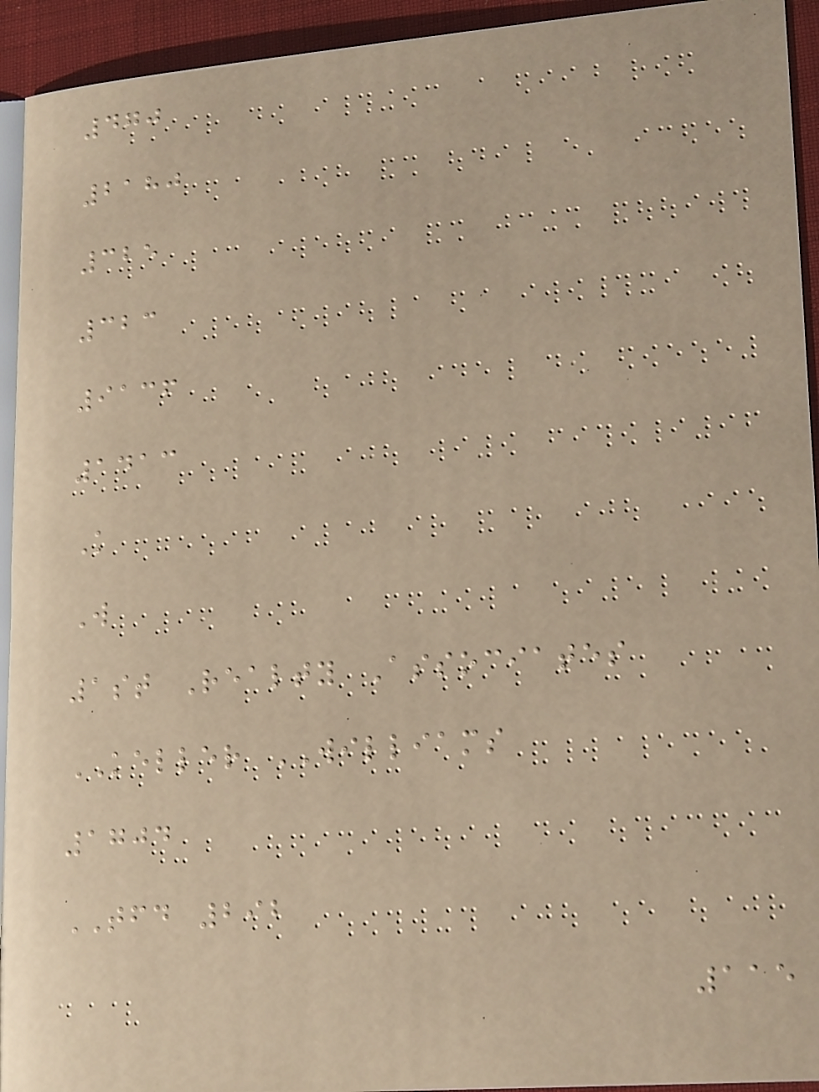470
2180
325
323
9136
1413
K
W
1st Realty Associates
KELLER WILLIAMS
1704
TFD 292
115
